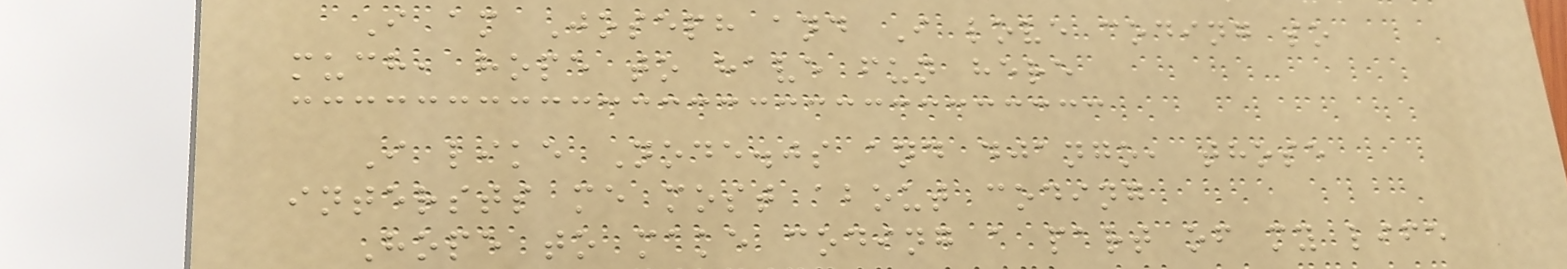I am Joseph and I love coding so
much, hope to have fun here
I like Node.js and django, those
intersts me most about coding
Hope to make coding a part of my life
